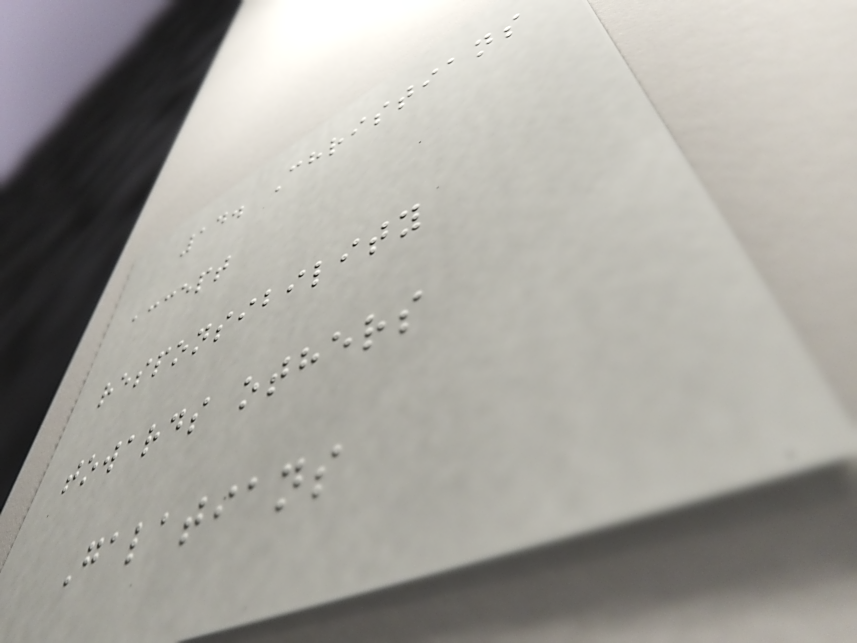14. Christians
accept
responsibility
towards others
Galatians
